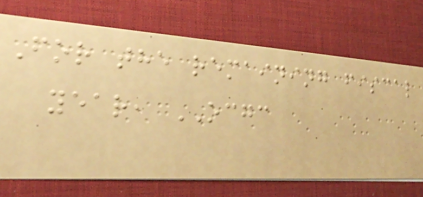For the remaining fiscal
year, OCGC
